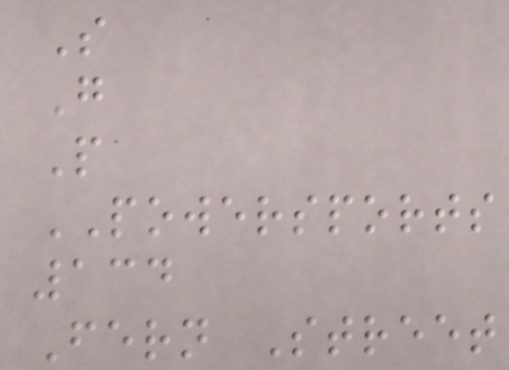S
G
P
POWERSPORTS
134
Fern Street
